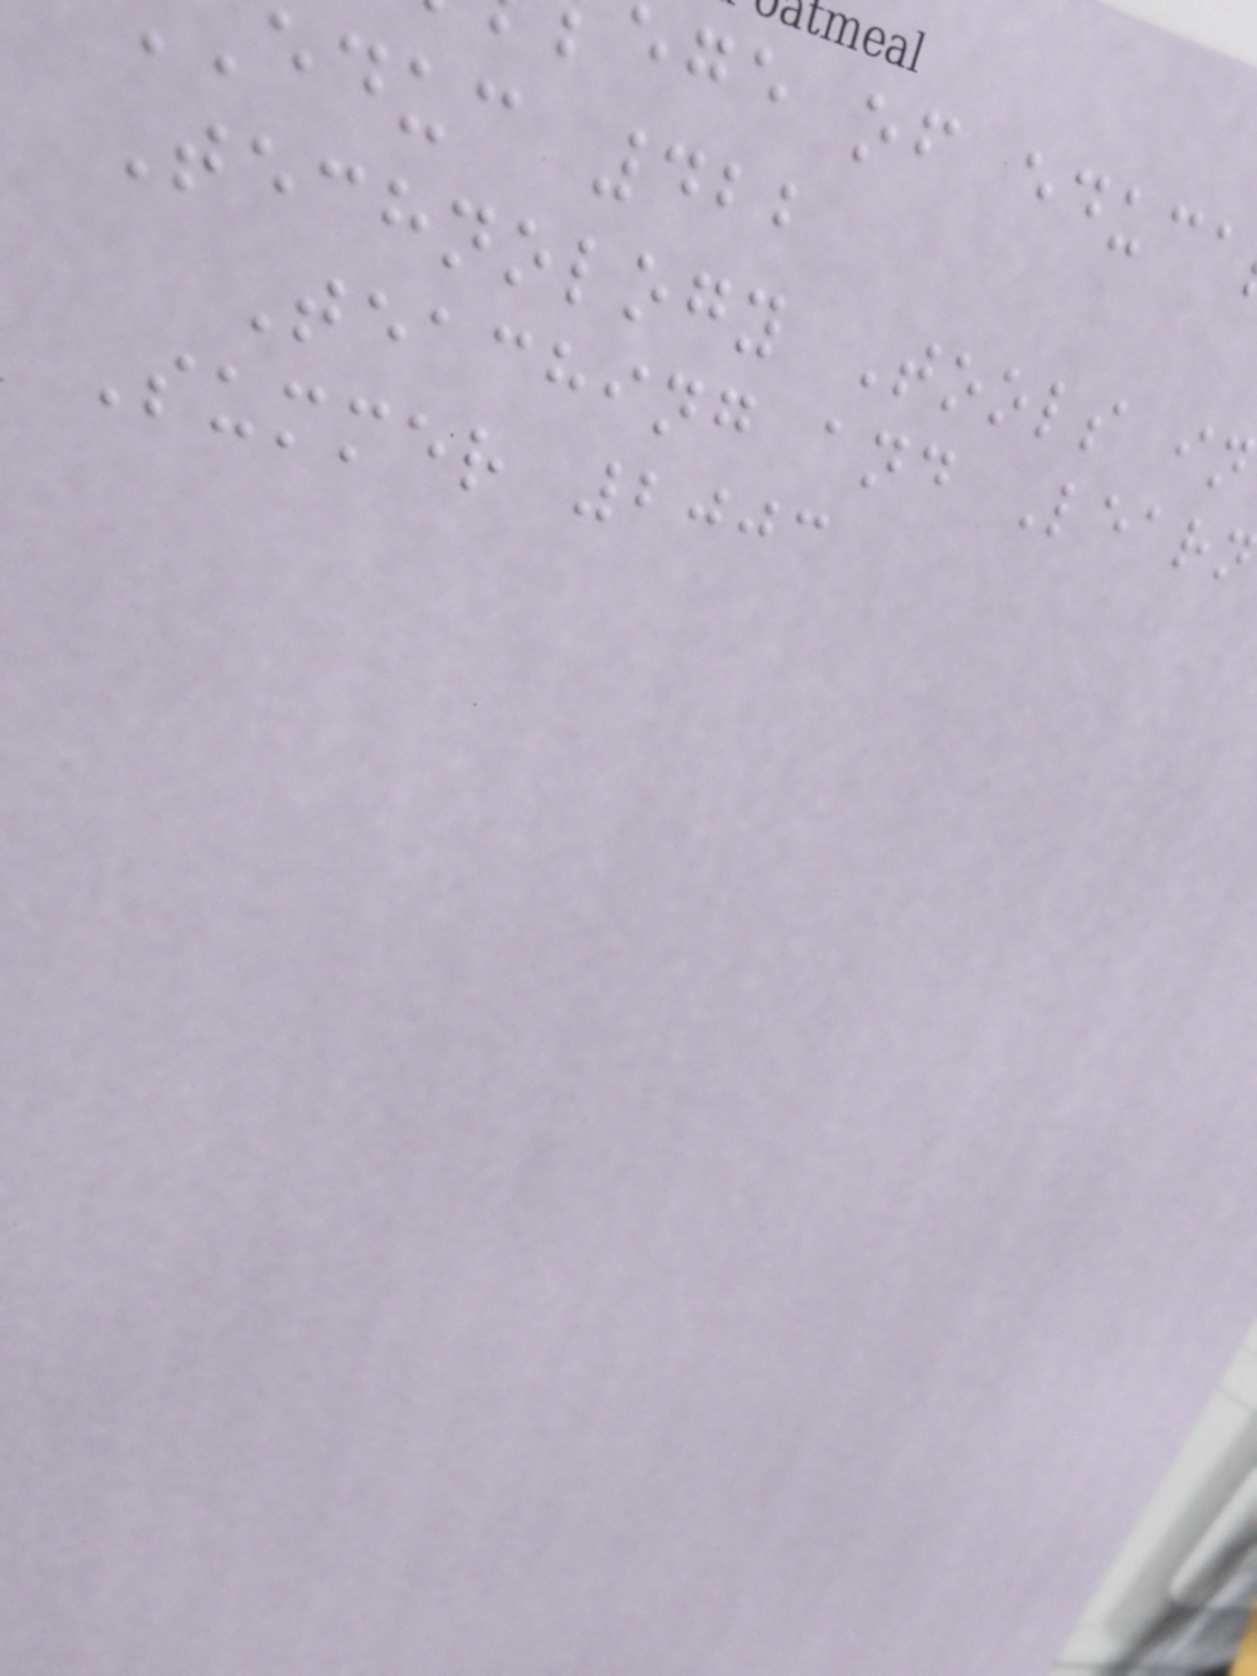educ 422
Technology Tools in
Teaching and Lear
Summer 2003
